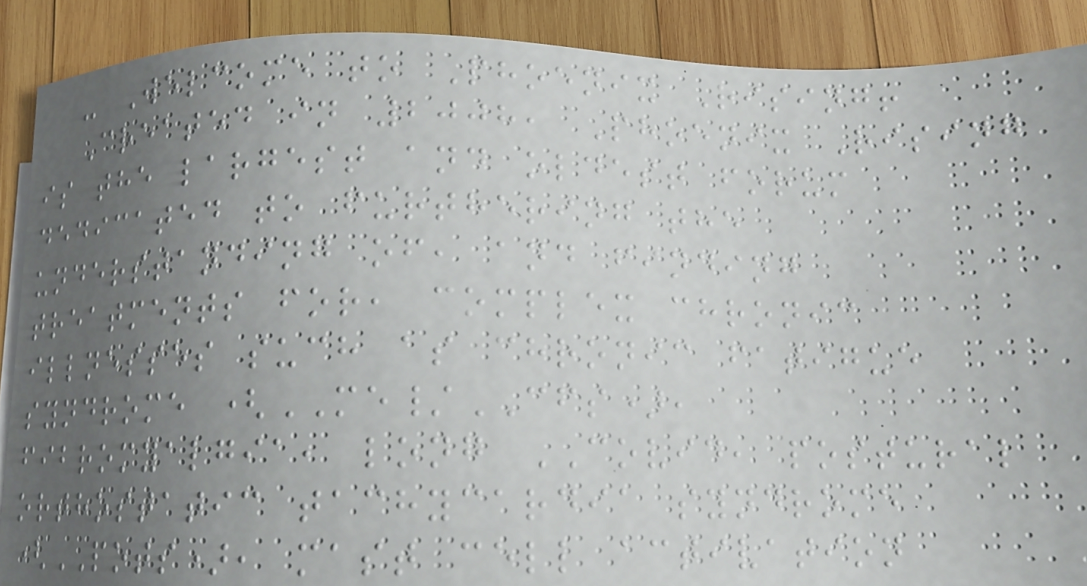- Welcome to Phoenix Rising!
Created in 2008, Phoenix Rising
is the largest and oldest forum
dedicated to furthering the
understanding of, and finding
treatments for, complex chronic
illnesses such as chronic fatigue
syndrome (ME/CFS),
fibromyalgia, long COVID, postural
orthostatic tachycardia syndrome
(POTS), mast cell activation
